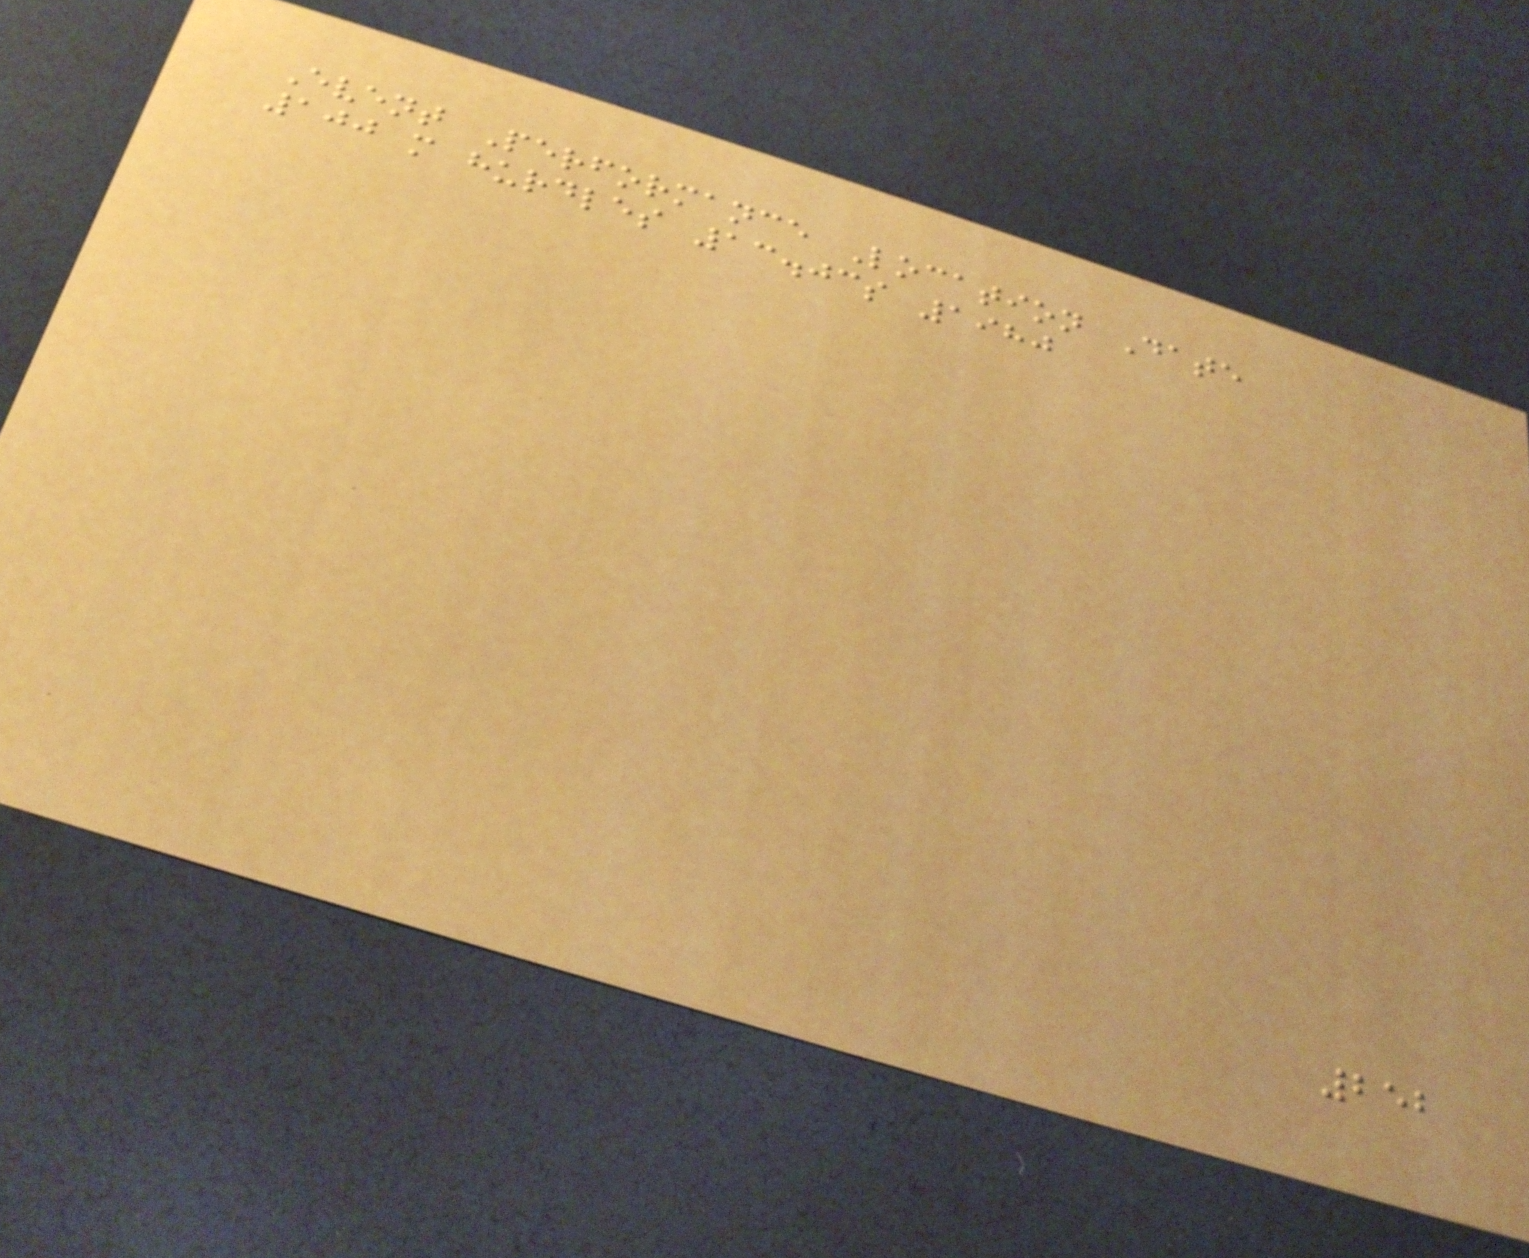Event Performance Location Date
100 m hurdles 13.03s 1980
252
